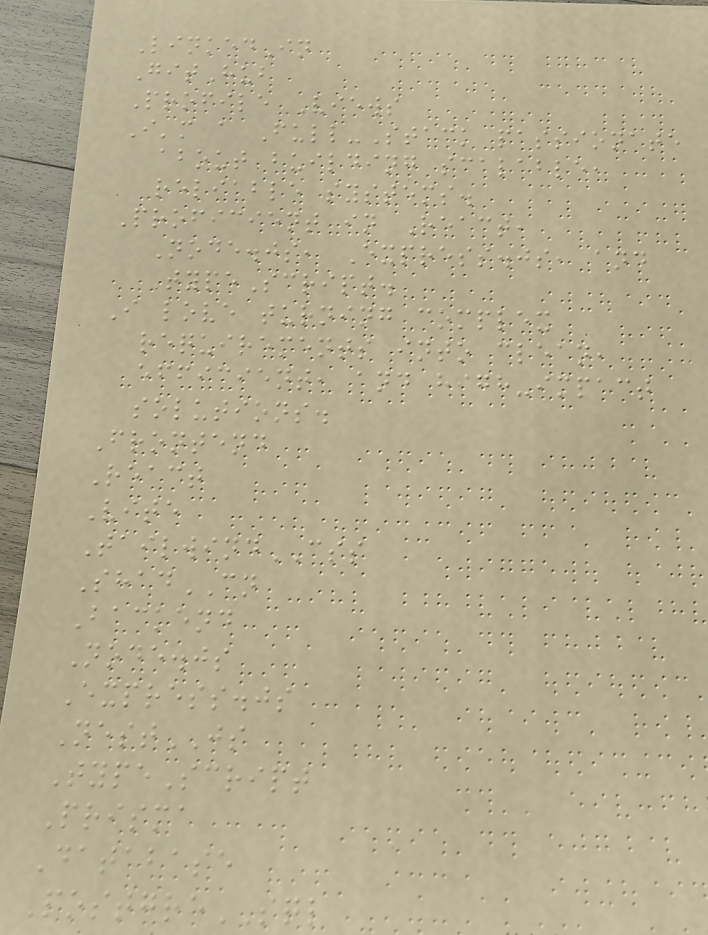LinkedIn
GitHub
Profile Views
I'm a Full-Stack passionate
about building scalable,
reliable systems.
Proficient in React,
Node.js, Express.js, and
TypeScript.
I love turning complex
requirements into clean,
efficient, and high-impact
solutions.
Frontend
React
Vite
TailwindCSS
ShadCN
Backend
Node.js
Express.js
NestJS
TypeScript
Prisma
Database
PostgreSQL
